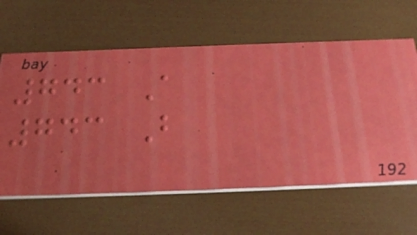743 A
743 B
